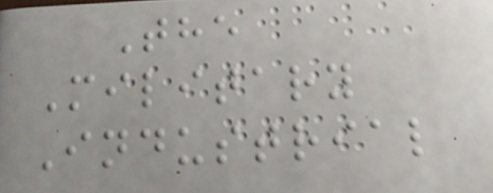The
Military
Industrial
